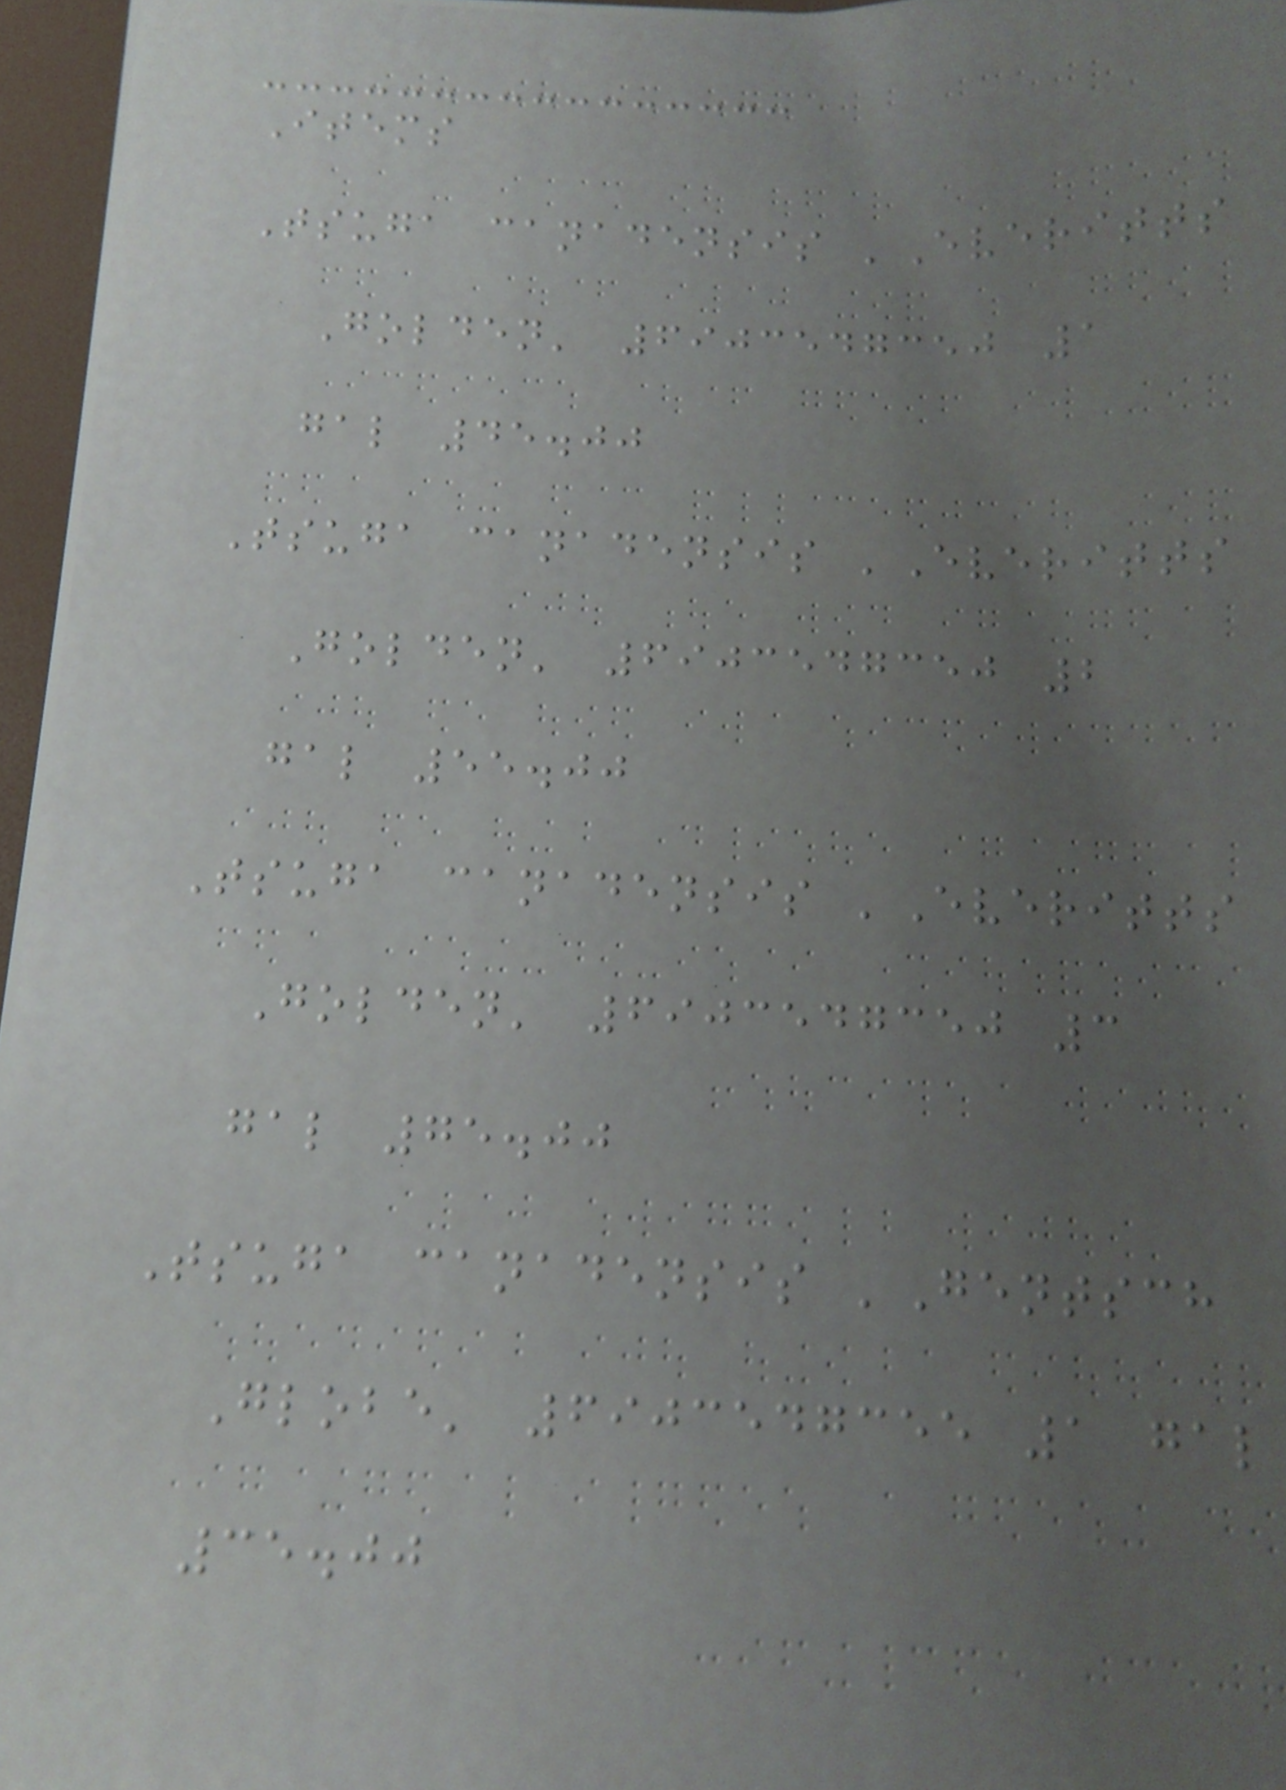Items
Tsuga canadensis 'Everitts
Golden' 6903547350 1
gal 45.00
Tsuga canadensis 'Everitts
Golden' 6903547350 2
gal 55.00
Tsuga canadensis 'Everitts
Golden' 6903547350 3
gal 75.00
Tsuga canadensis 'Gentsch
Globe' 6903547355 1 gal
35.00
